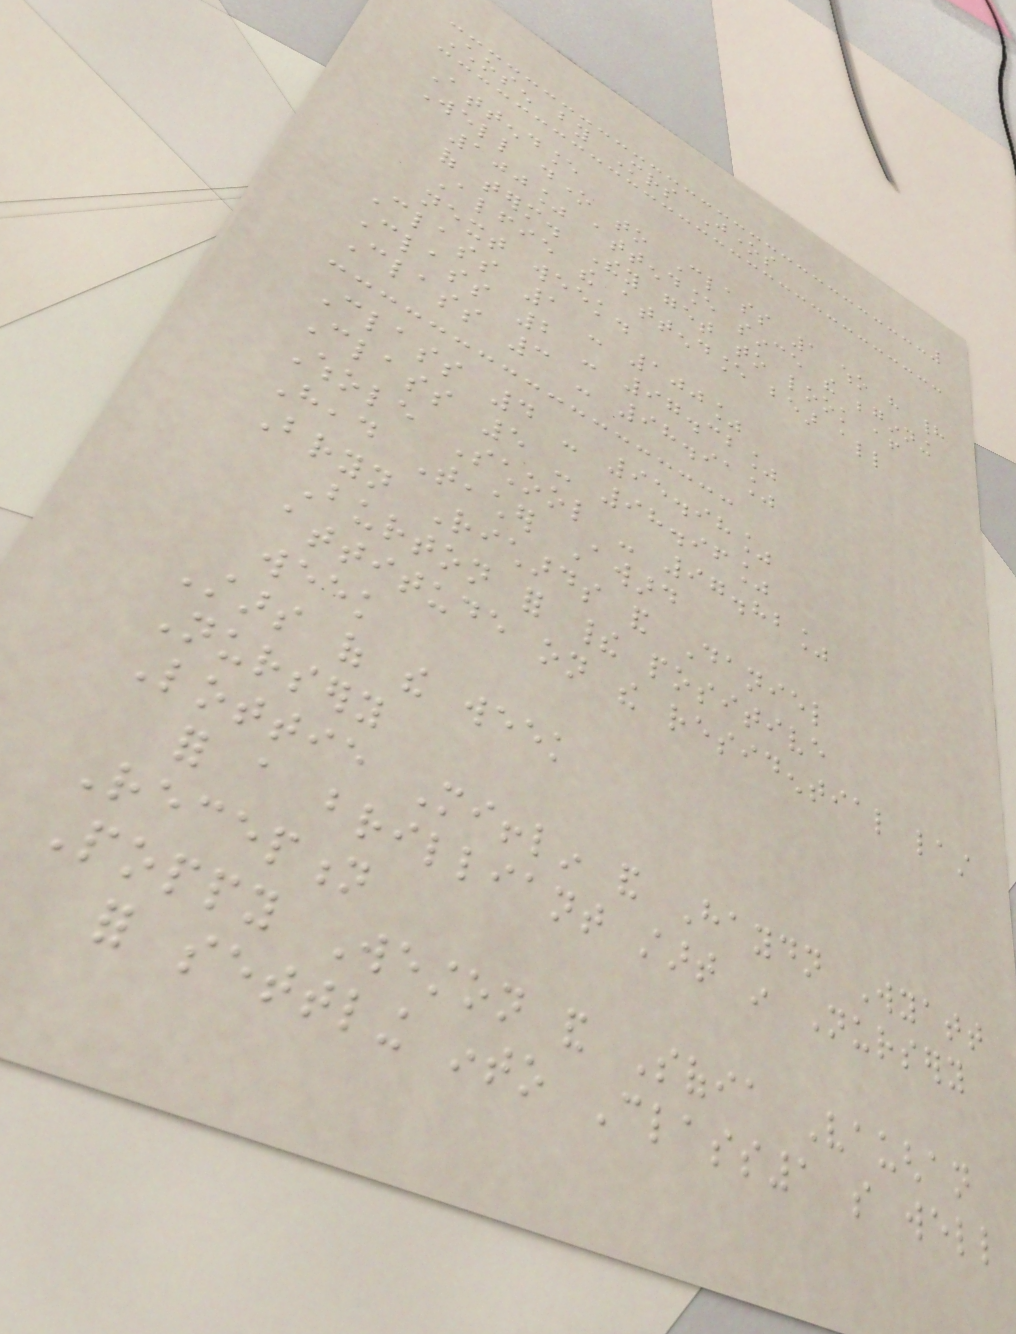Chosen by Mrs Jones
Attendance
Well done to Class 1 who have had
100% attendance since the beginning
of term. They get to look after
Alfie the attendance bear all
next week.
Class 1 - 100%
Class 2 - 97.32%
Class 3 - 98.91%
Class 4 - 95.98%
Class 5 - 98.96%
Whole School - 97.82%
Head Teacher Award
Bryn Richards and Daniel
Burton for their positive
attitude on the residential last
week
Stars of the week
Nursery
Lottie Mifflin and Haydn Wyatt
for a brilliant start in Nursery
Reception
Poppy Weston and Sofia Vaughan
for settling into Class1 so well
